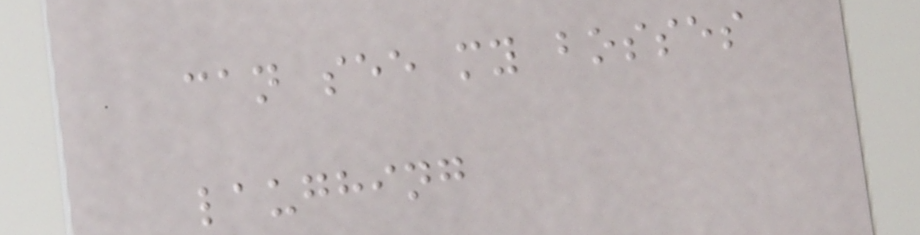can see my bosses
laughing
